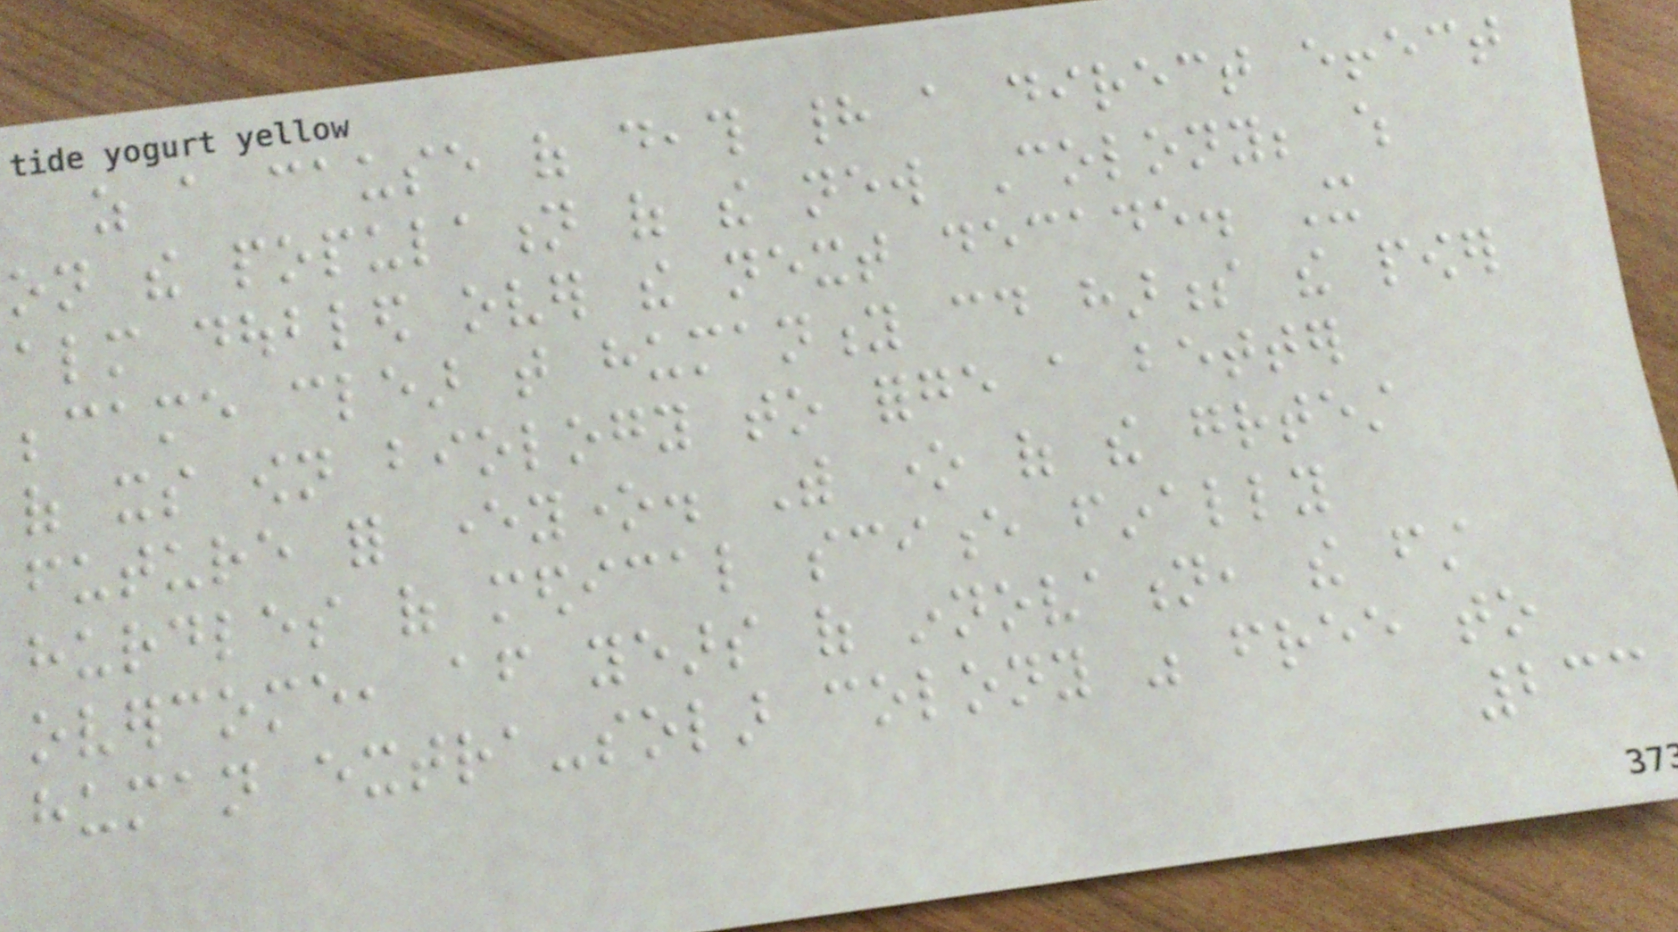as a cause of death had a direct effect
on the population of the new Colony; which
almost doubled over the next decade. It
became clear that humanity could harness the power
of its own biology to forge a better
future for everyone. With one of the greatest
hurdles of medical science finally
overcome, after years of innovation, the first
human extra-solar colony was free to
233
